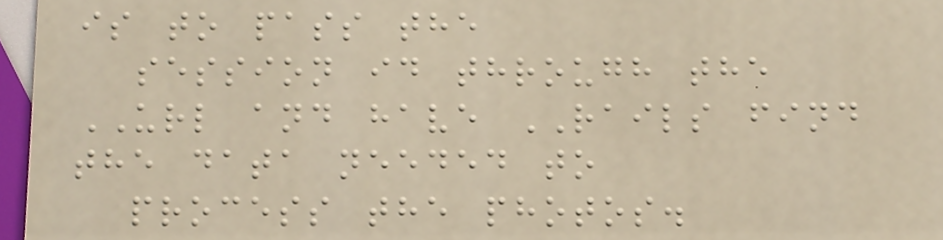is to pass the
session id through the
URL and have RAILS find
the data needed to
process the photos.
